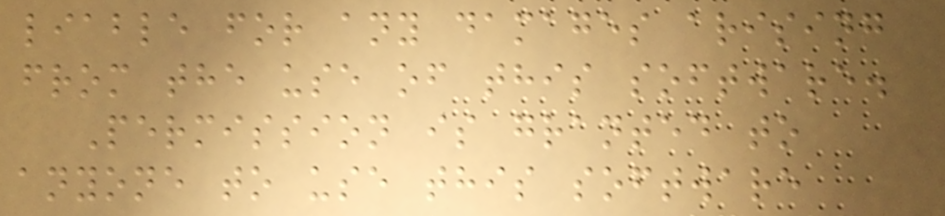liable for any damages arising
from the use of this software.
Permission is granted to
anyone to use this software
